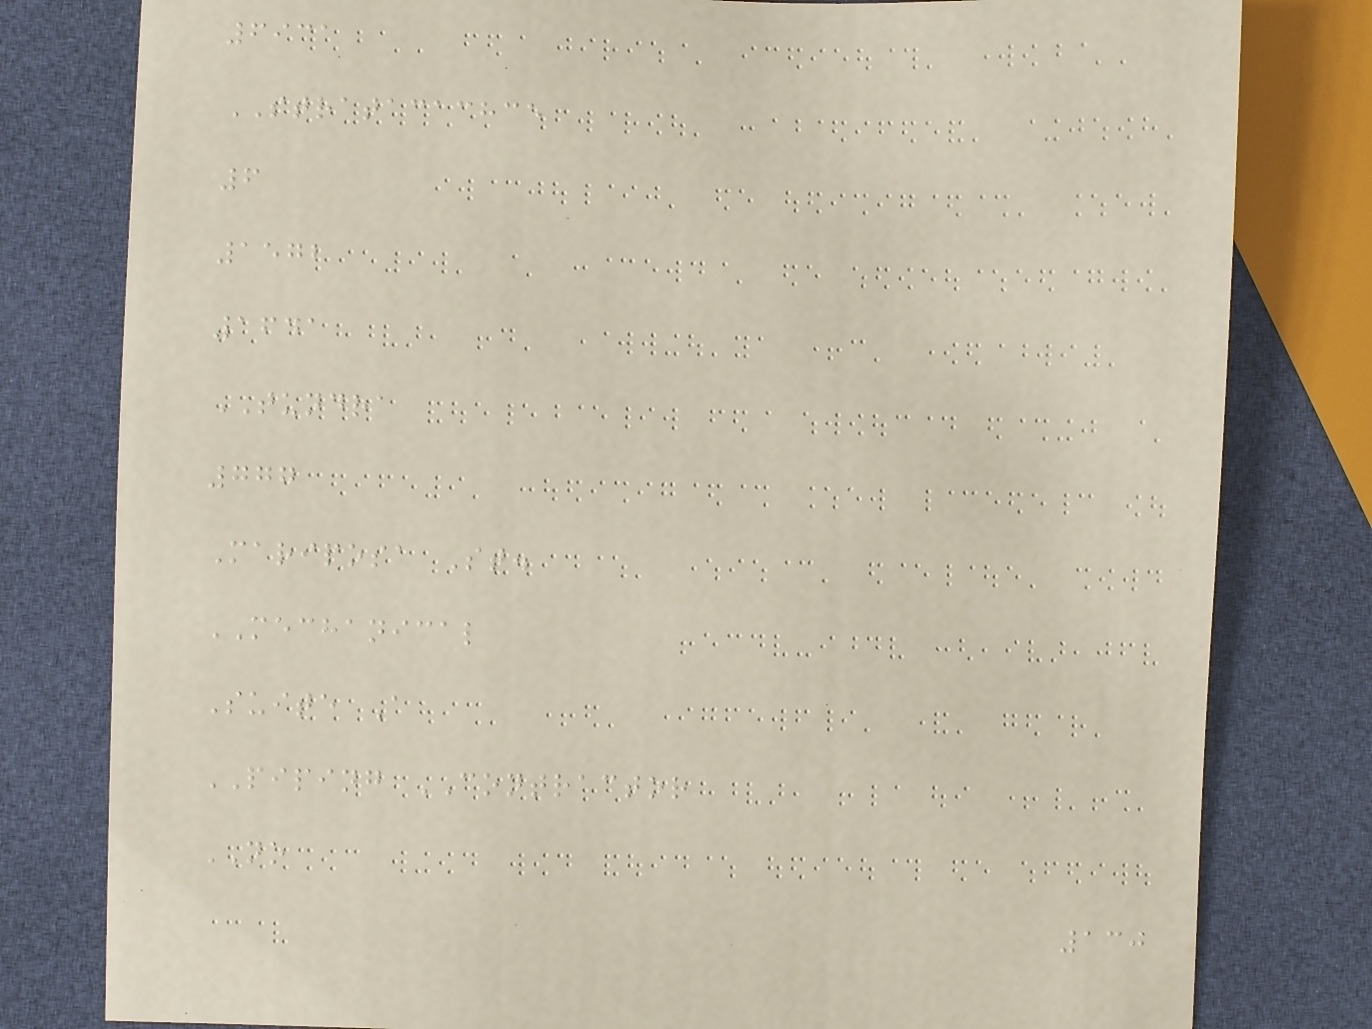6931
STRATACACHCE
6
1572
1641
TUNDRA
777
Mariposa St.
MECHANICAL
Suite A
PIPING CONTRACTOR
NO
130
